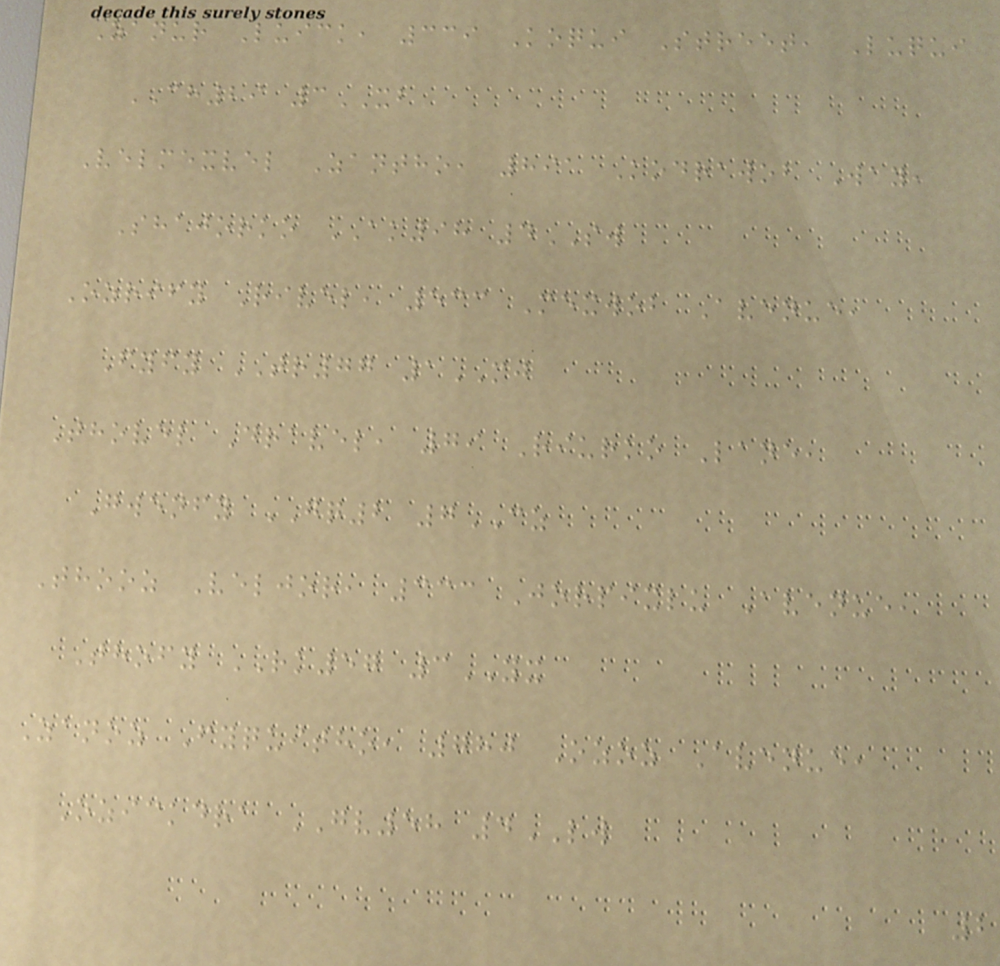Zanur Luick, 339 Koqui Street, Luqui
CH29 3XB
Velmexvel Zantho, 891 Kodrawob Way,
Shajorko AK98 4SW
Ozrify Rivel, 533 Mexwob Avenue,
Fyfy TR77 1MJ
Thovel Dravel, 79 Riurko Lane,
Gwenfy GQ2 7CZ
Thooz Veljor, 333 Jorpixlu Avenue,
Thofy RK57 3YX
Zanoz Fyquitho, 780 Ozoz Avenue,
Ozickdra GV58 4LW
2
